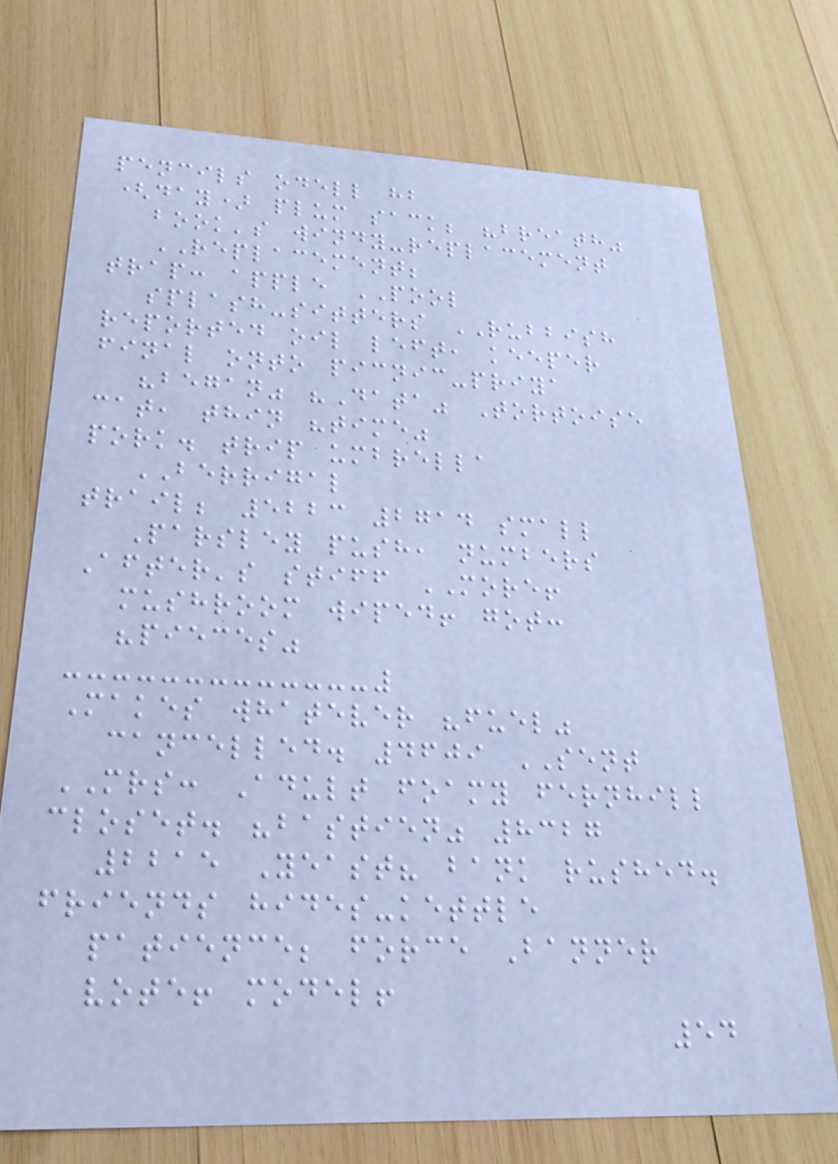pencils odell hb
(day) plum sack; "breath"
book's windy-replacement
REPLACEMENT;
trap: apple POOL
splash-sitters RUBBISH
reported oil left, keeper
final onto picnic-priya
"began" "Data" Tortoise
cat, thin "time"
pork. trip umbrella
BERRIGAL
trail; 5223 2714 small
Parsley push, numbers
After's stiff MORE!
mushroom wiped! got:
"pieces"
Makes whatever "fuel"
cancelled. 4609 SENT
MRS: Adult foamy fernhill
closet. "bastien" 8327
2215 Yeast? bank rushed.
friends hides-kettle
patience; force Banner
vote! model!
54
